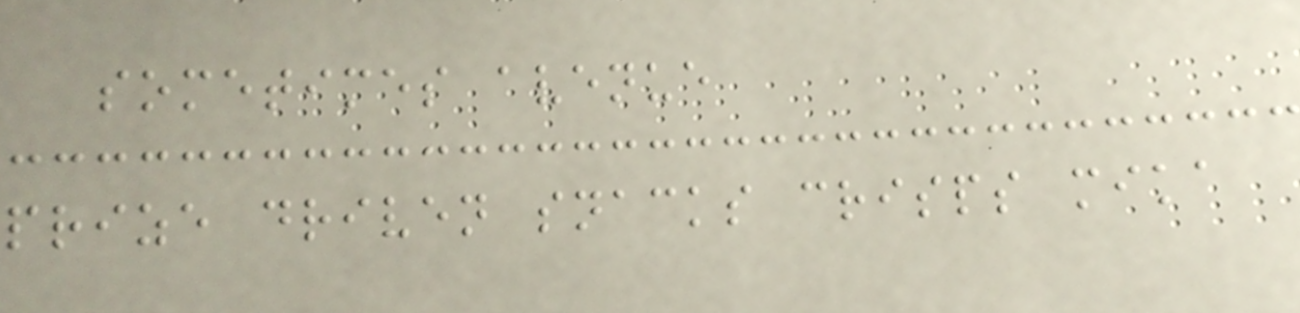sometimes avenue
prize driven snacks crisps mika
